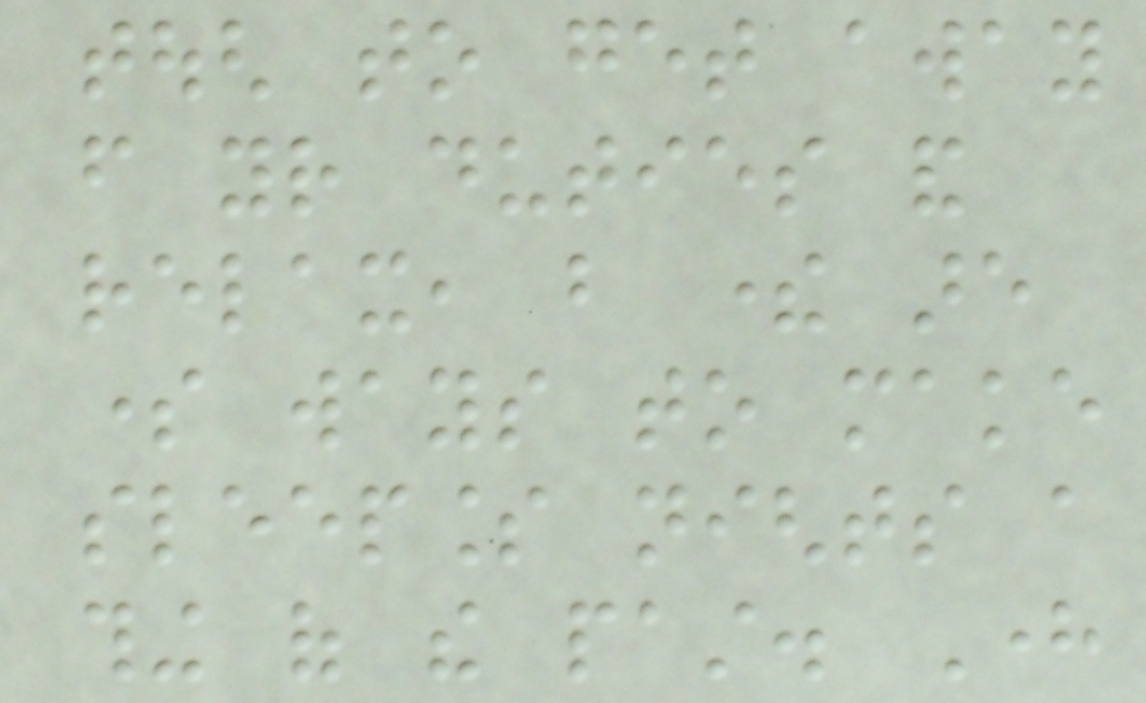tough to get away
from your duties and
relax, but there are
some ways to make
sleepless nights a
thing of the past. Here
